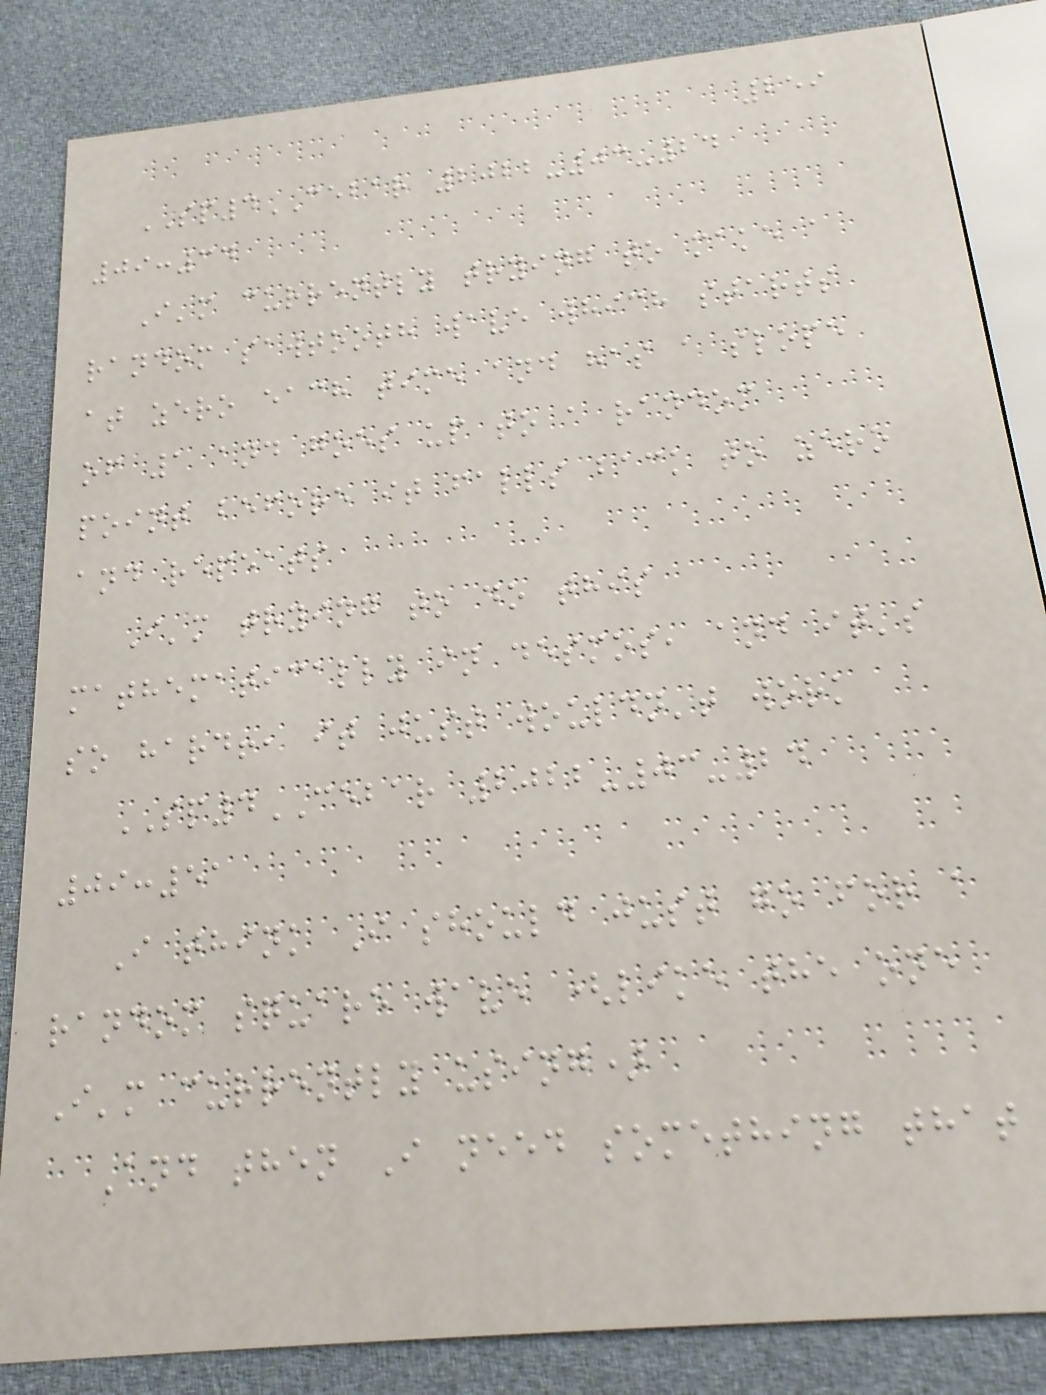259
SP4CEBAR 2022-03-24
09:34
I'm currently trying to make a
random sawtooth wave which starts
at zero each time and has a slope
of 1 and goes up to a random
point before it falls back to zero
and repeats
I'm trying to do this
mathematically in desmos, and it's
so hard!, it just wouldn't work
SP4CEBAR 2022-03-24
09:51
I think I should just go for a
random square wave (like the one
I'm currently using)
And then I need something that
